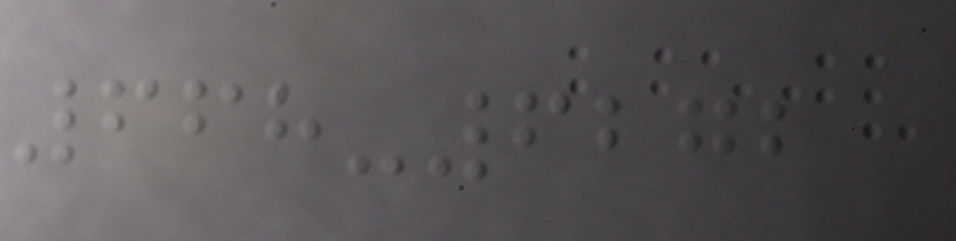668-6272
